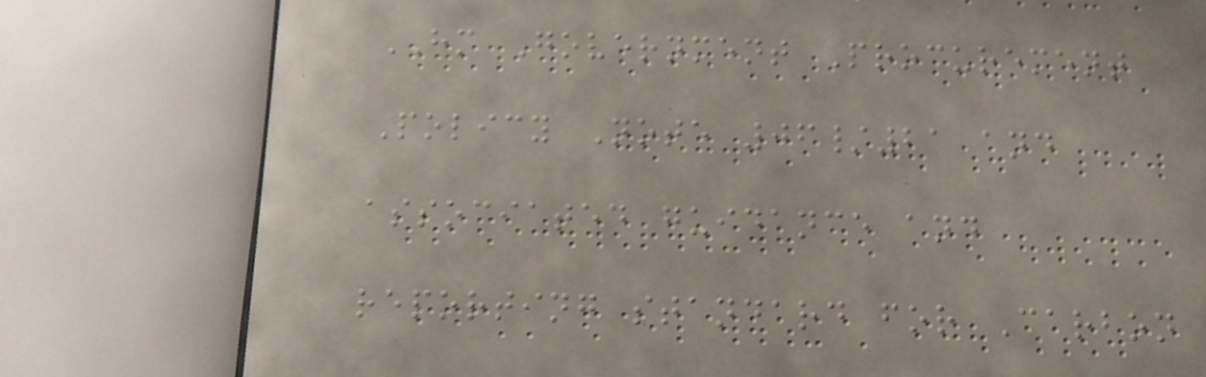HM Government Procurement
Policy Note 06/21 and
associated guidance and
reporting standard for Carbon
